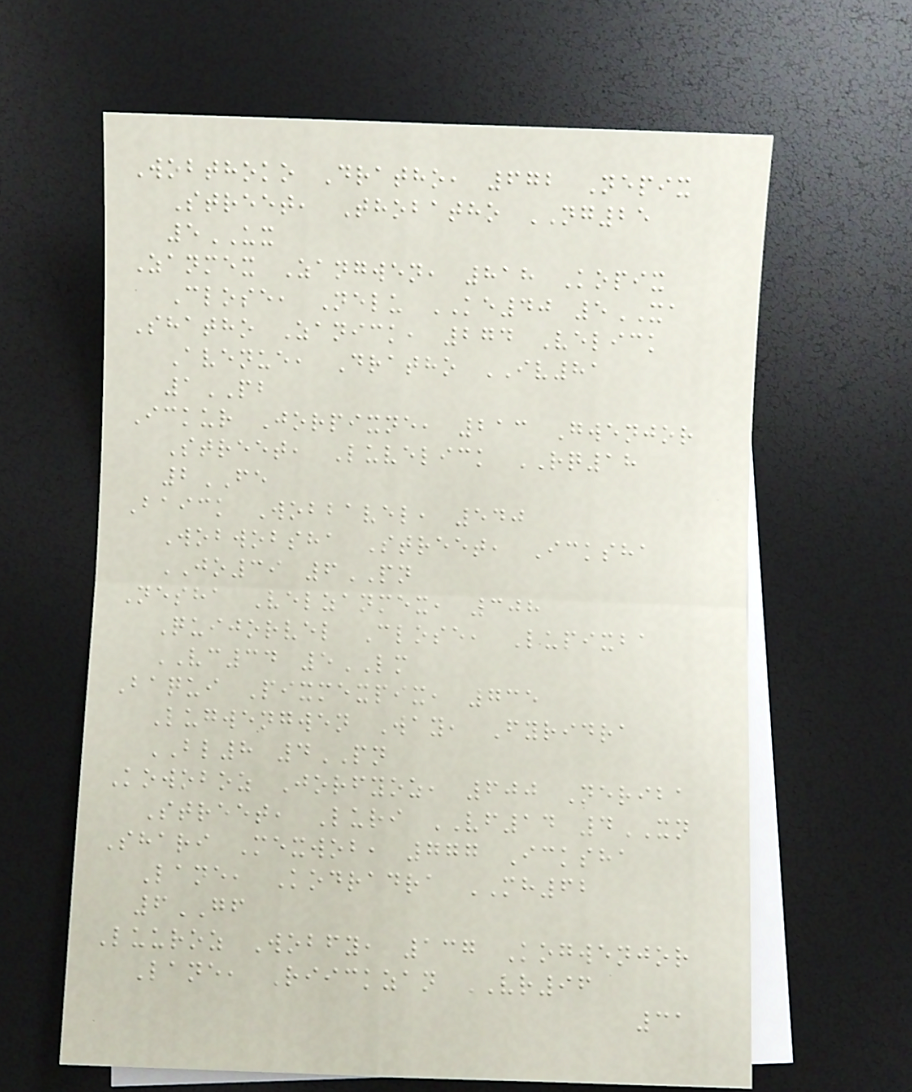Wobthoko Dratho, 672 Nepix
Street, Thobatho NG25
5UX
Zanmex Zangwen, 818 Kopix
Close, Nelu KE40 5XA
Shatho Zanick, 274 Velick
Avenue, Dratho IV81
1PB
Ickur Jorpixne, 213 Gwenjor
Street, Luvelick RQ18
2FE
Baick Wobbavel, 540
Wobwobsha Street, Icksha
JO39 6PN
Nesha Velzanmex, 308
Quijorvel Close, Lupixba
VC34 5LM
Baqui Pixmexpix, 735
Lugwengwen Way, Fyridra
BL8 4PN
Kowoboz Jorfyoz, 600 Neriba
Street, Luri VF14 4XN
Shari Mexwob, 777 Icksha
Lane, Kodradra MH62
6GF
Luuroz Wobfy, 137 Kogwenjor
Lane, Riickzan VR96
31
